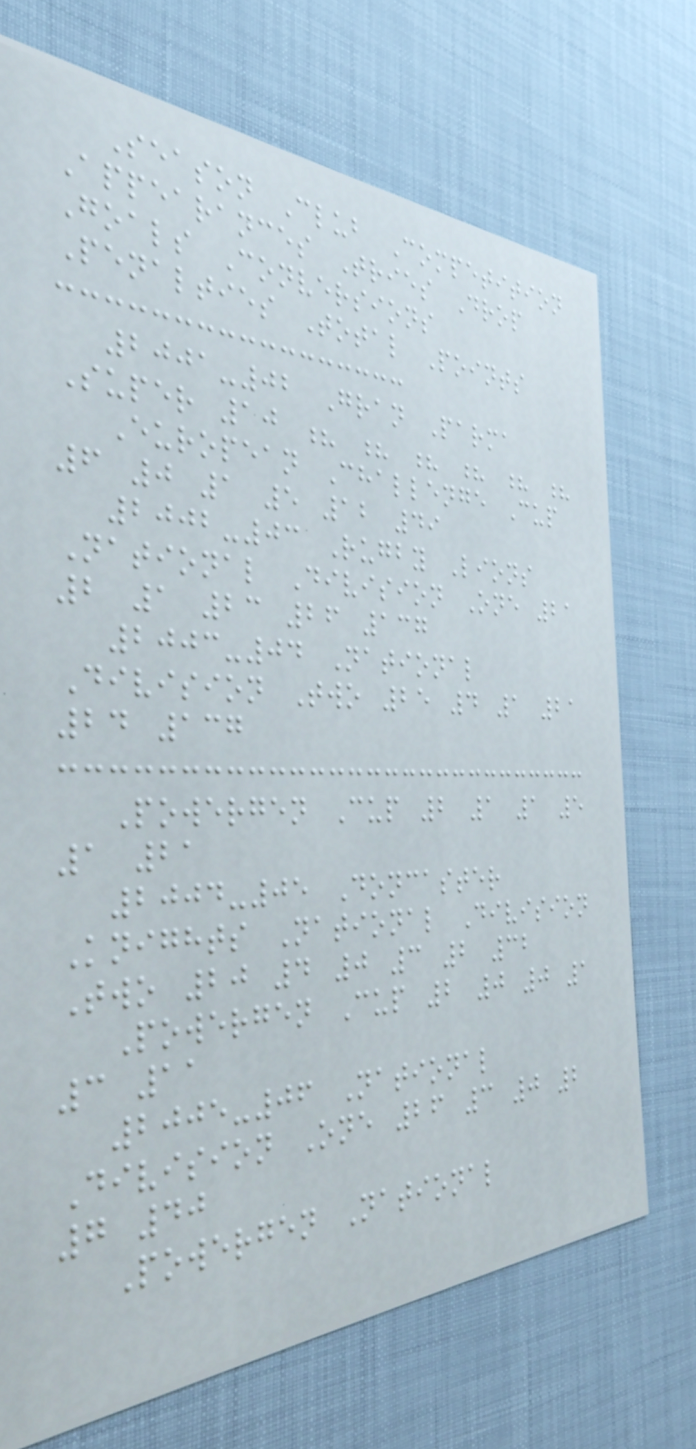Season Club Competition
Appearances Tries Drop
Goals Conversions
Penalties Total Points
2001-02 Gran Parma
Super 10 ? ? ? ? ? ?
European Challenge Cup
6 0 1 5 12 49
2002-03 Rugby Lions
National Division One 21
2 1 23 26 137
2003-04 National
Division Two 25 4 1 21
24 137
Powergen Cup 2 1 1 5
1 21
2004-05 Doncaster
Knights National Division
Two 20 4 0 3 2 32
Powergen Cup 2 0 0 1
3 11
2005-06 National
Division One 26 3 0 2
7 40
Powergen National
